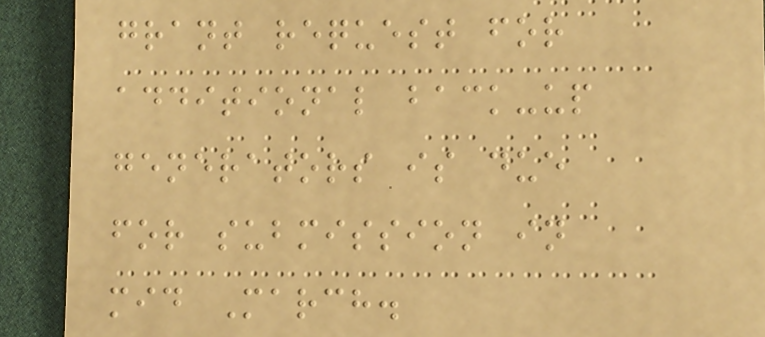grant request for
additional back-up
generators is due
for submission in
mid March.
